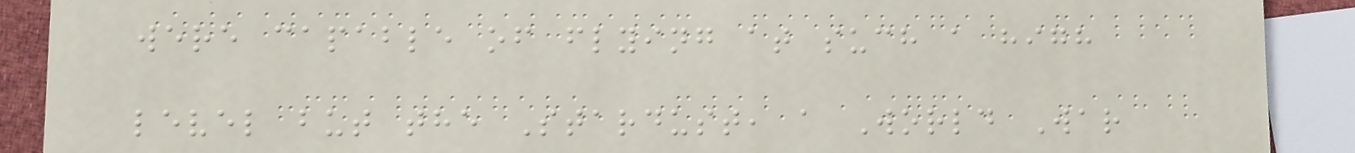were capable of flying at such a high
level but the Stardust, a World War
